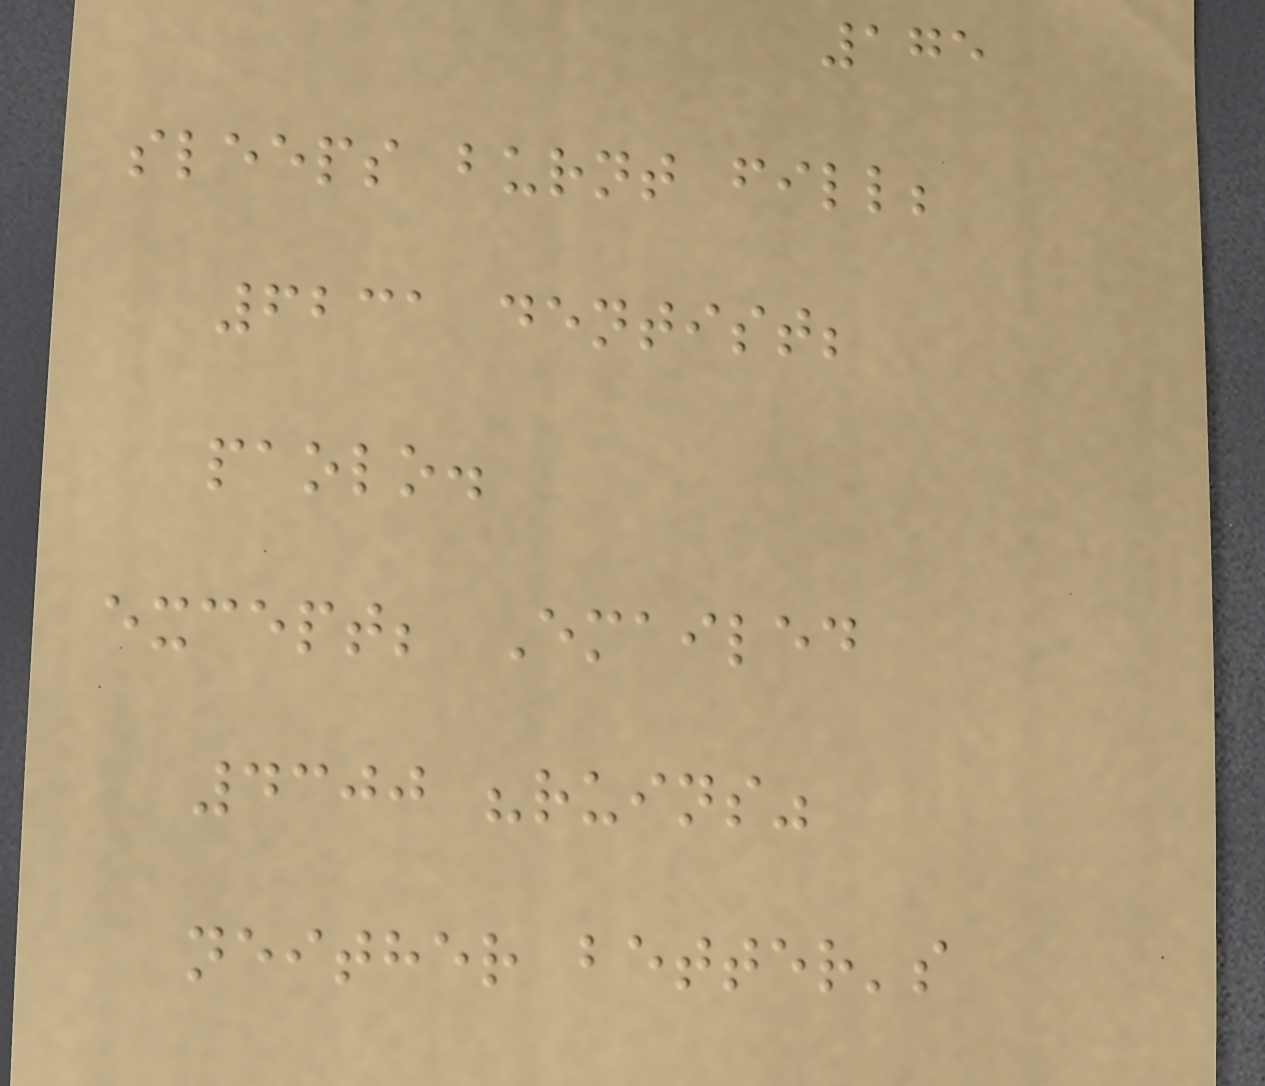175
sleeps burnt fill;
6231 dentist;
paolo.
except; Emailed
4300 "ruins"
neither better's
